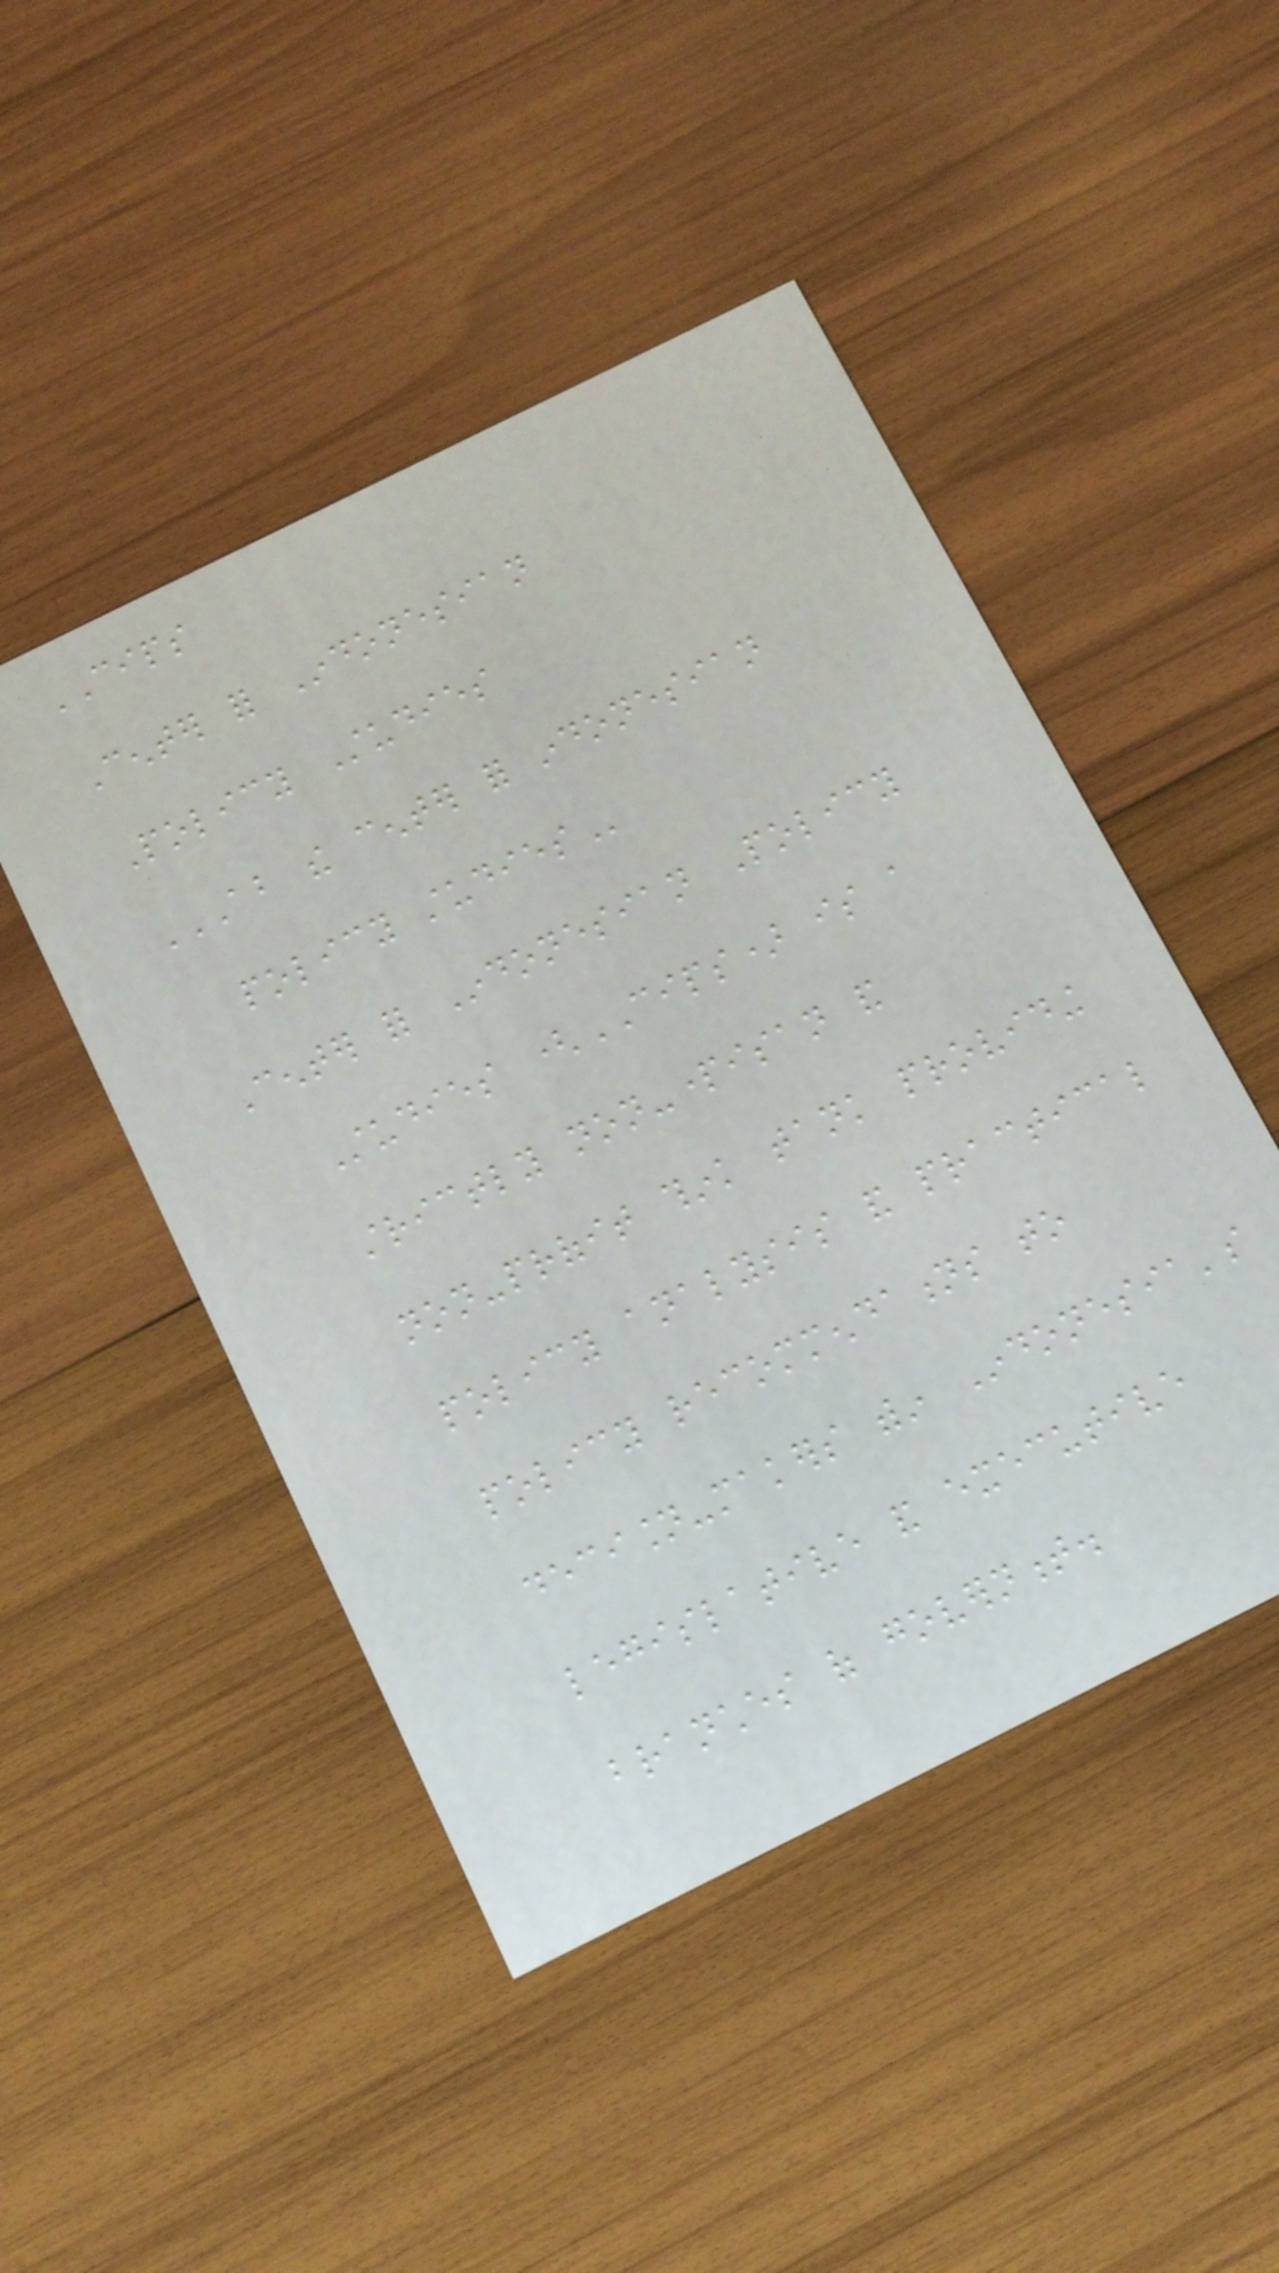CIPS
Center for Indonesian
Policy Studies
ABOUT THE CENTER FOR INDONESIAN
POLICY STUDIES
Center for Indonesian Policy
Studies (CIPS) is a
strictly non-partisan and
non-profit think tank providing
policy analysis and practical
policy recommendations to
decision-makers within Indonesia's
legislative and executive
branches of government.
